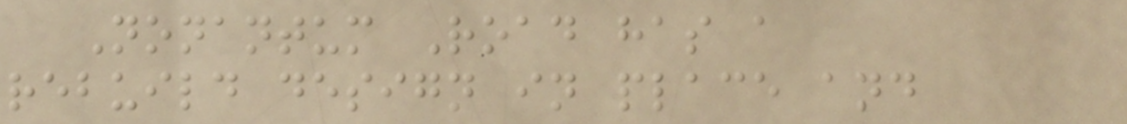Nonantum Road has a
rebuild design in place and
